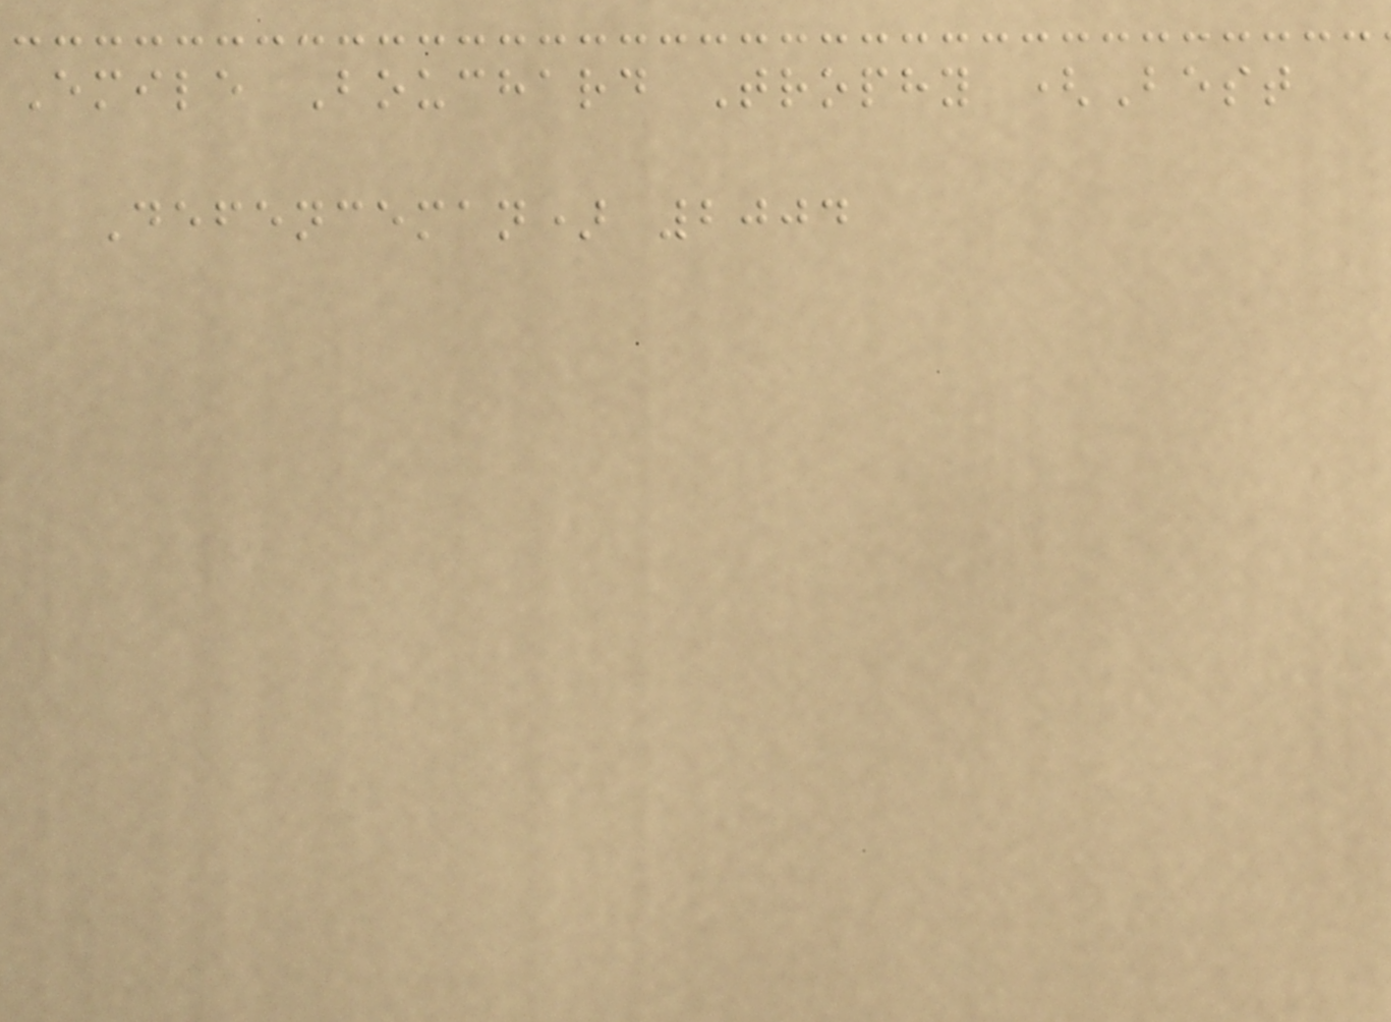Emile Bouchard Trophy (Best
Defenceman) 2004
